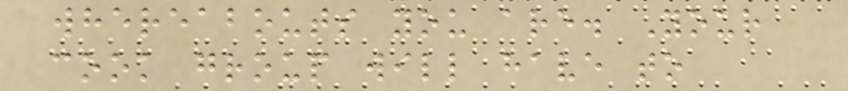whereabouts you are. Your
cook group will have to
